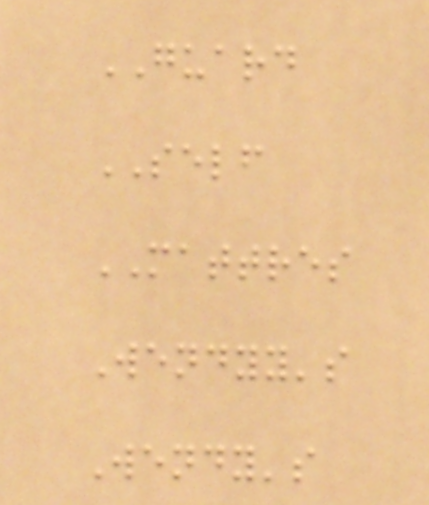GUARD
SELF
MATTRES
Wendyy's
Wendy's
